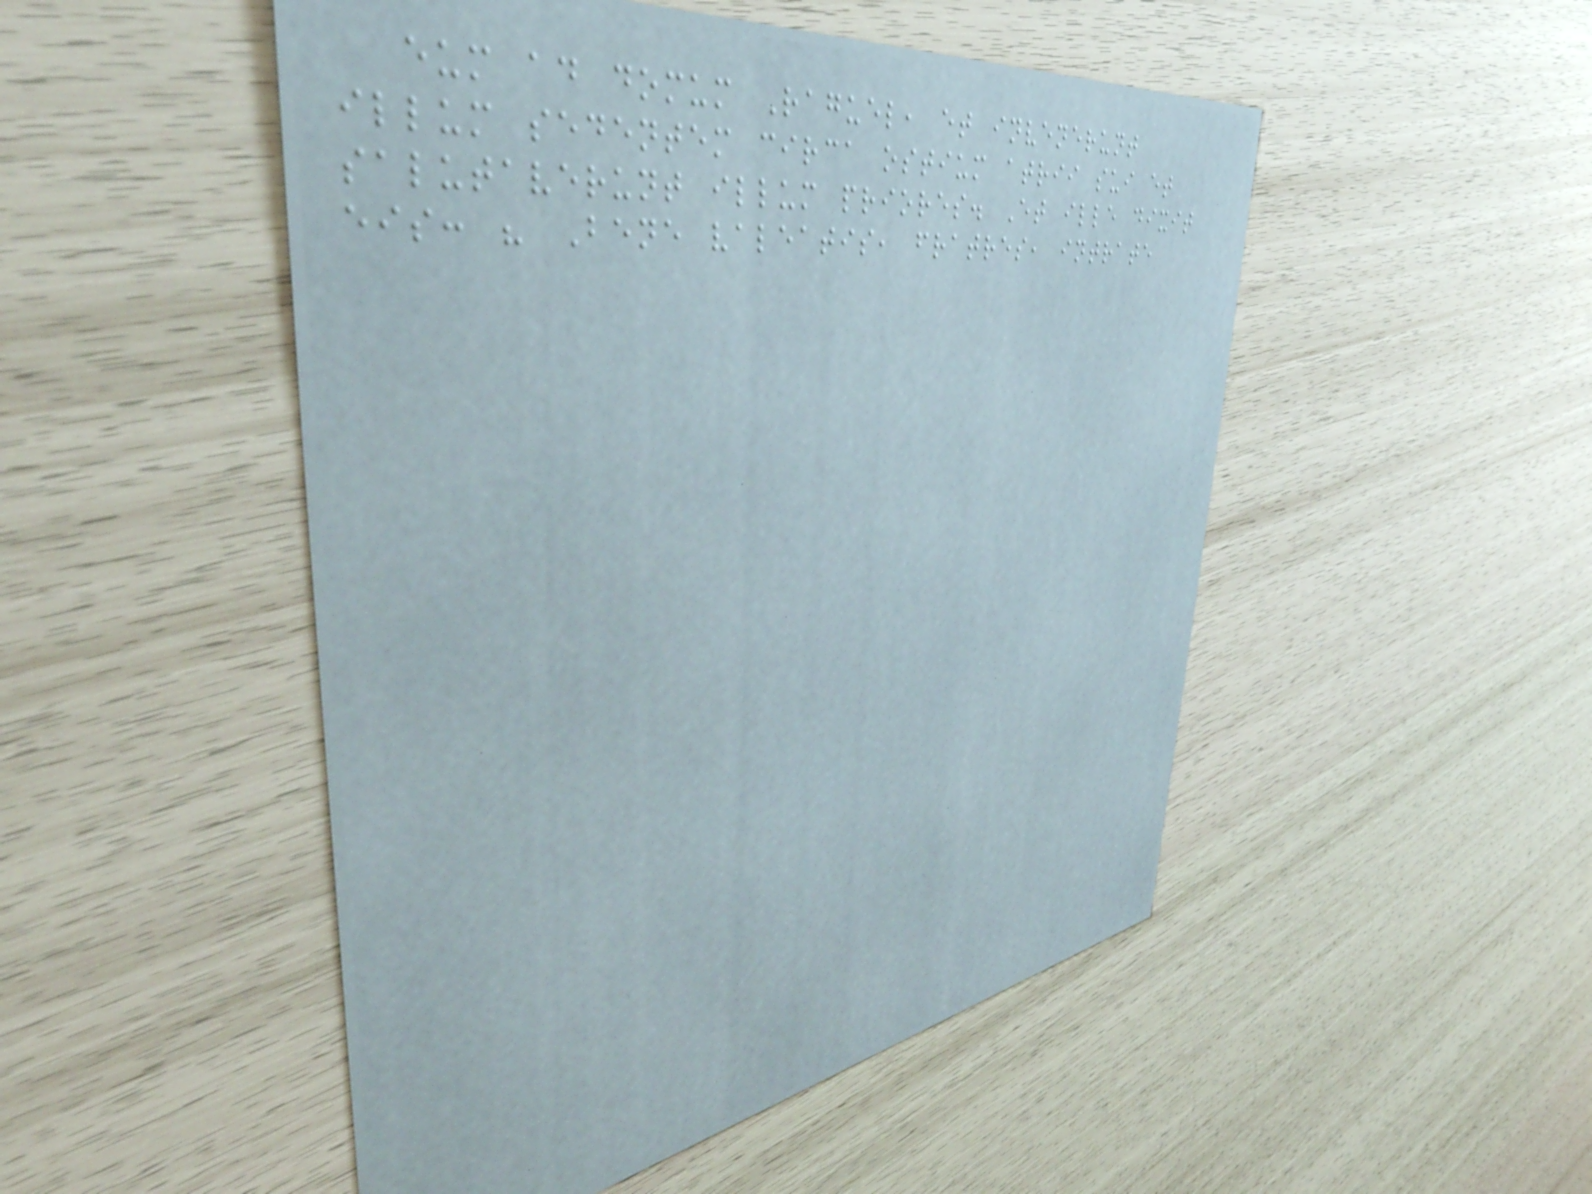eum ad domum Raguel, et invenerunt
illum sedentem circa ostium atrii sui et
salutaverunt illum priores. Et ille dixit
eis: " Bene valeatis, fratres, intrate
